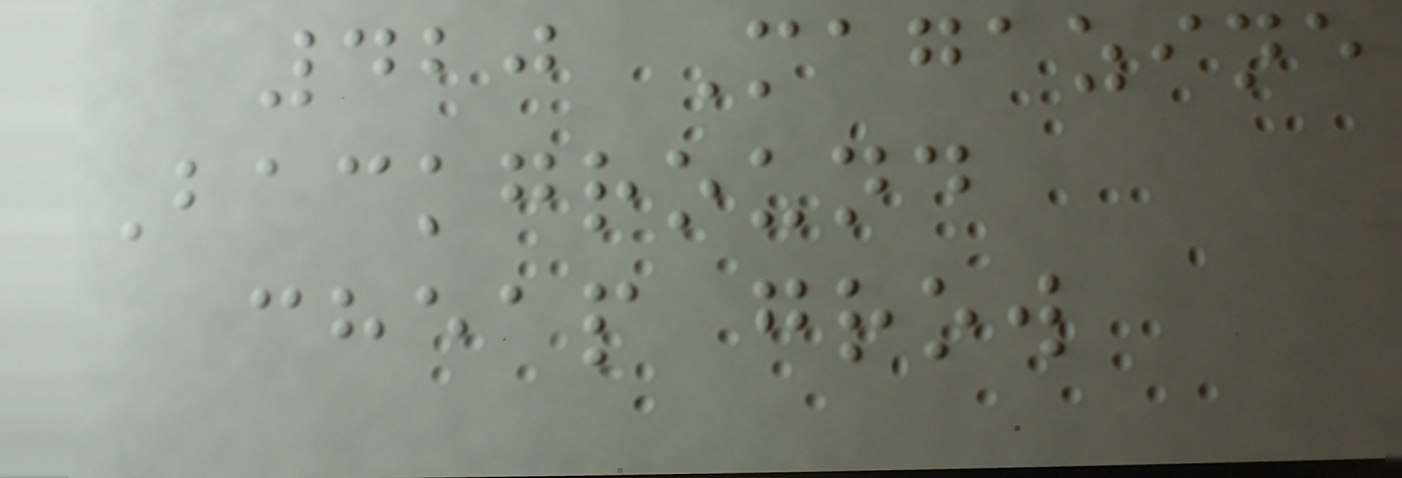420 Magazine
Background
cheap grow
